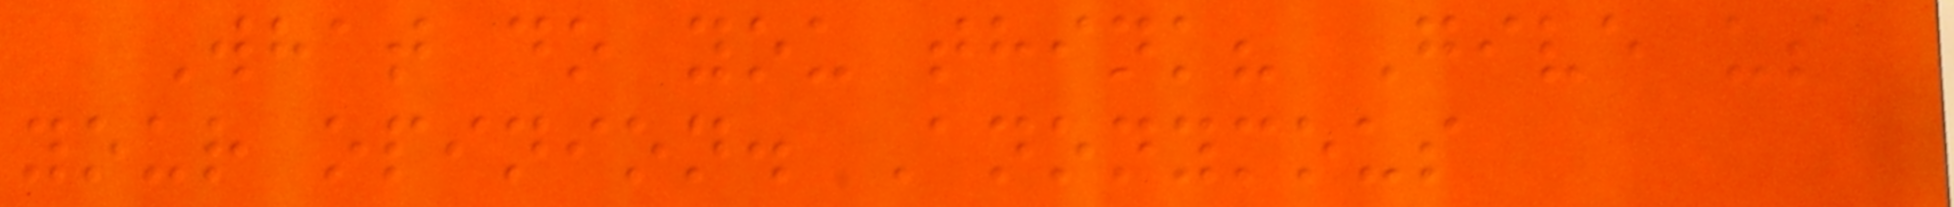What do you think? Give us
your opinion. Anonymous
